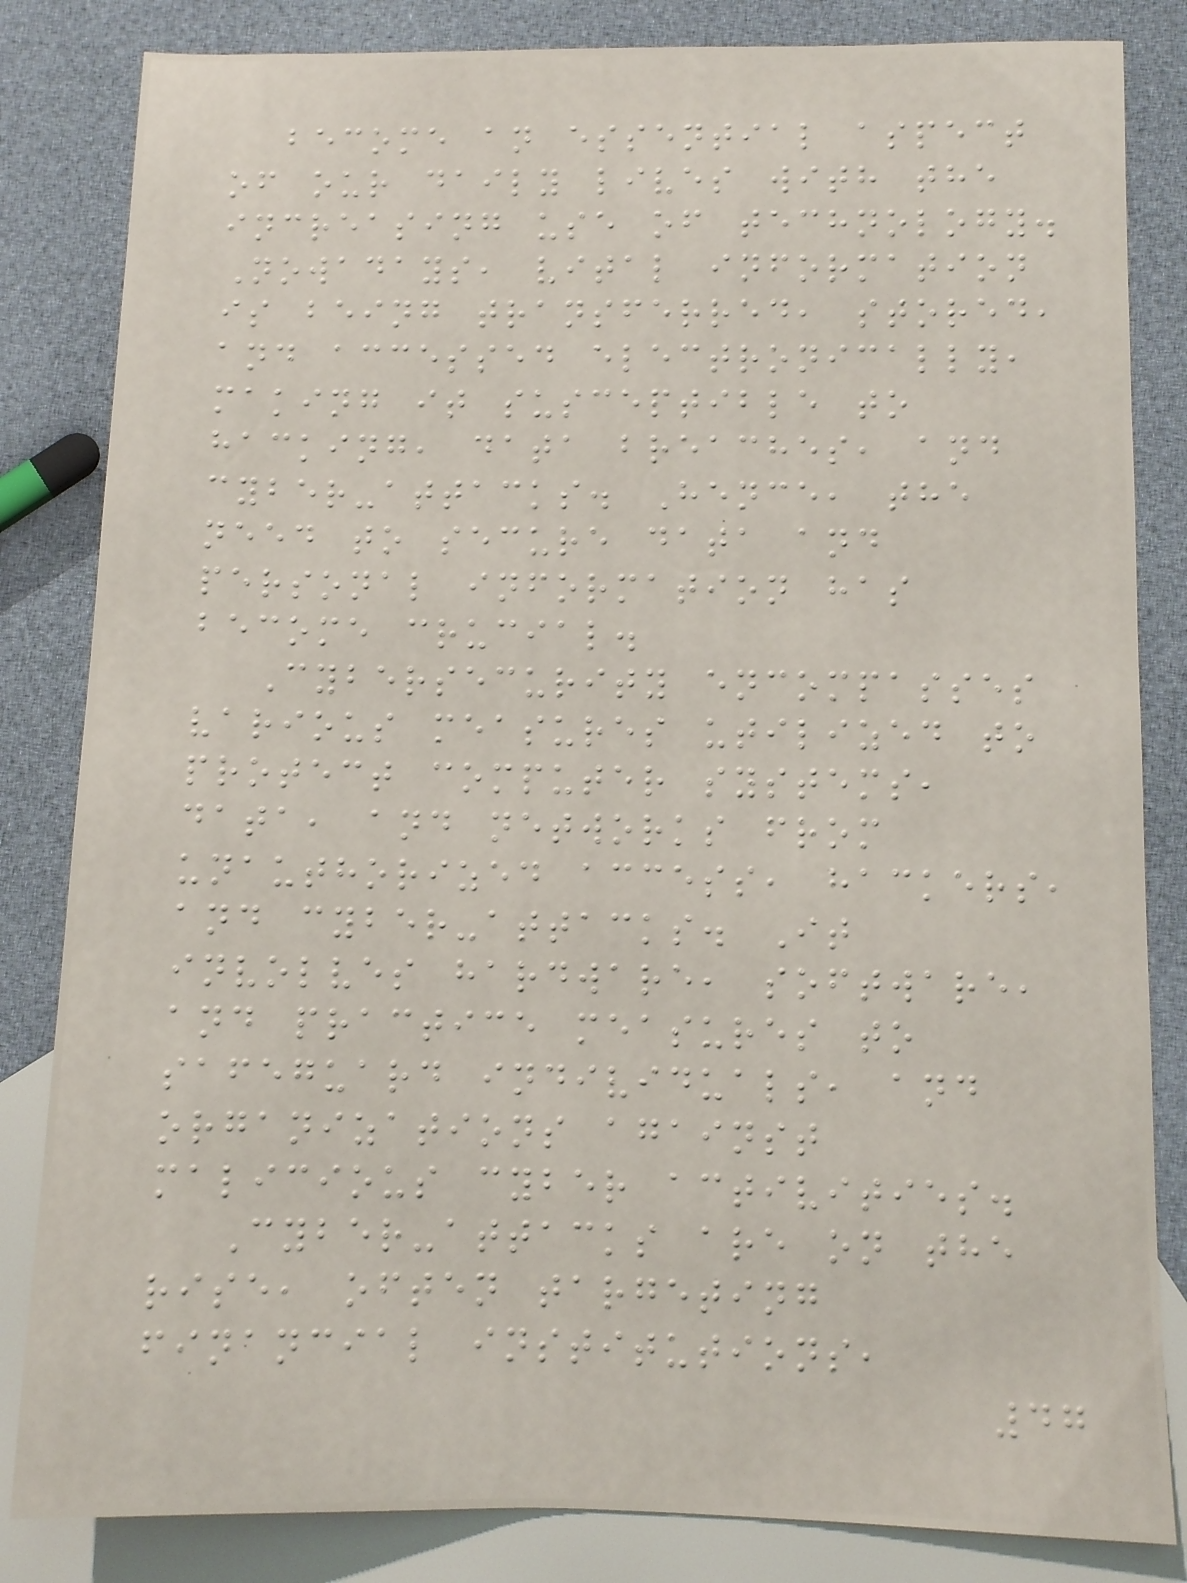become an essential aspect
of our daily lives with the
increasing use of technology.
Nowadays, vital information
is being transferred, stored,
and accessed electronically,
making it susceptible to
hacking, data breaches, and
cyber-attacks. Hence, the
need to secure data and
personal information has
become crucial.
Cybersecurity encompasses
various measures utilized to
protect computer systems,
data, and networks from
unauthorized access, hackers,
and cyber-attacks. It
involves hardware, software,
and practice measures to
safeguard individuals, and
organizations against
malicious cyber activities.
Cyber-attacks are on the
rise, often targeting
financial institutions,
47
